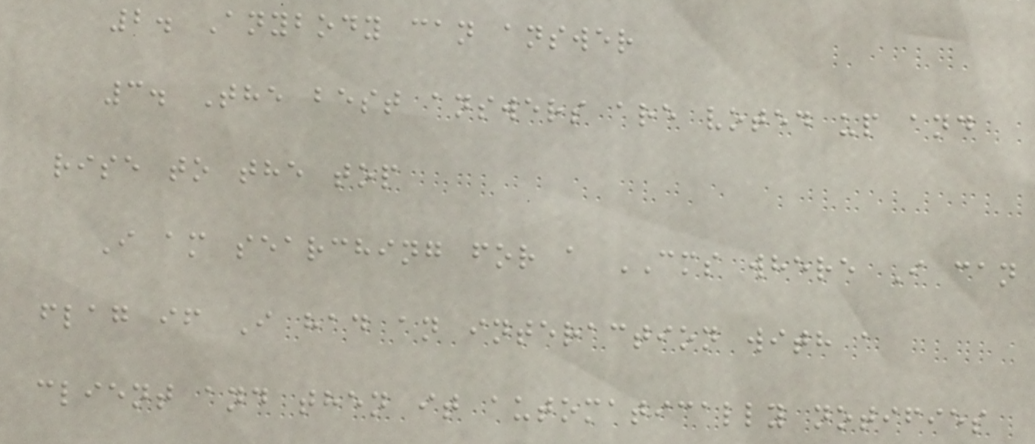2. Anybody can answer
3. The best answers are voted up and
rise to the top
I am searching for a CMS where I can
flag if I had an interaction with a
client and then it automatically notifies
